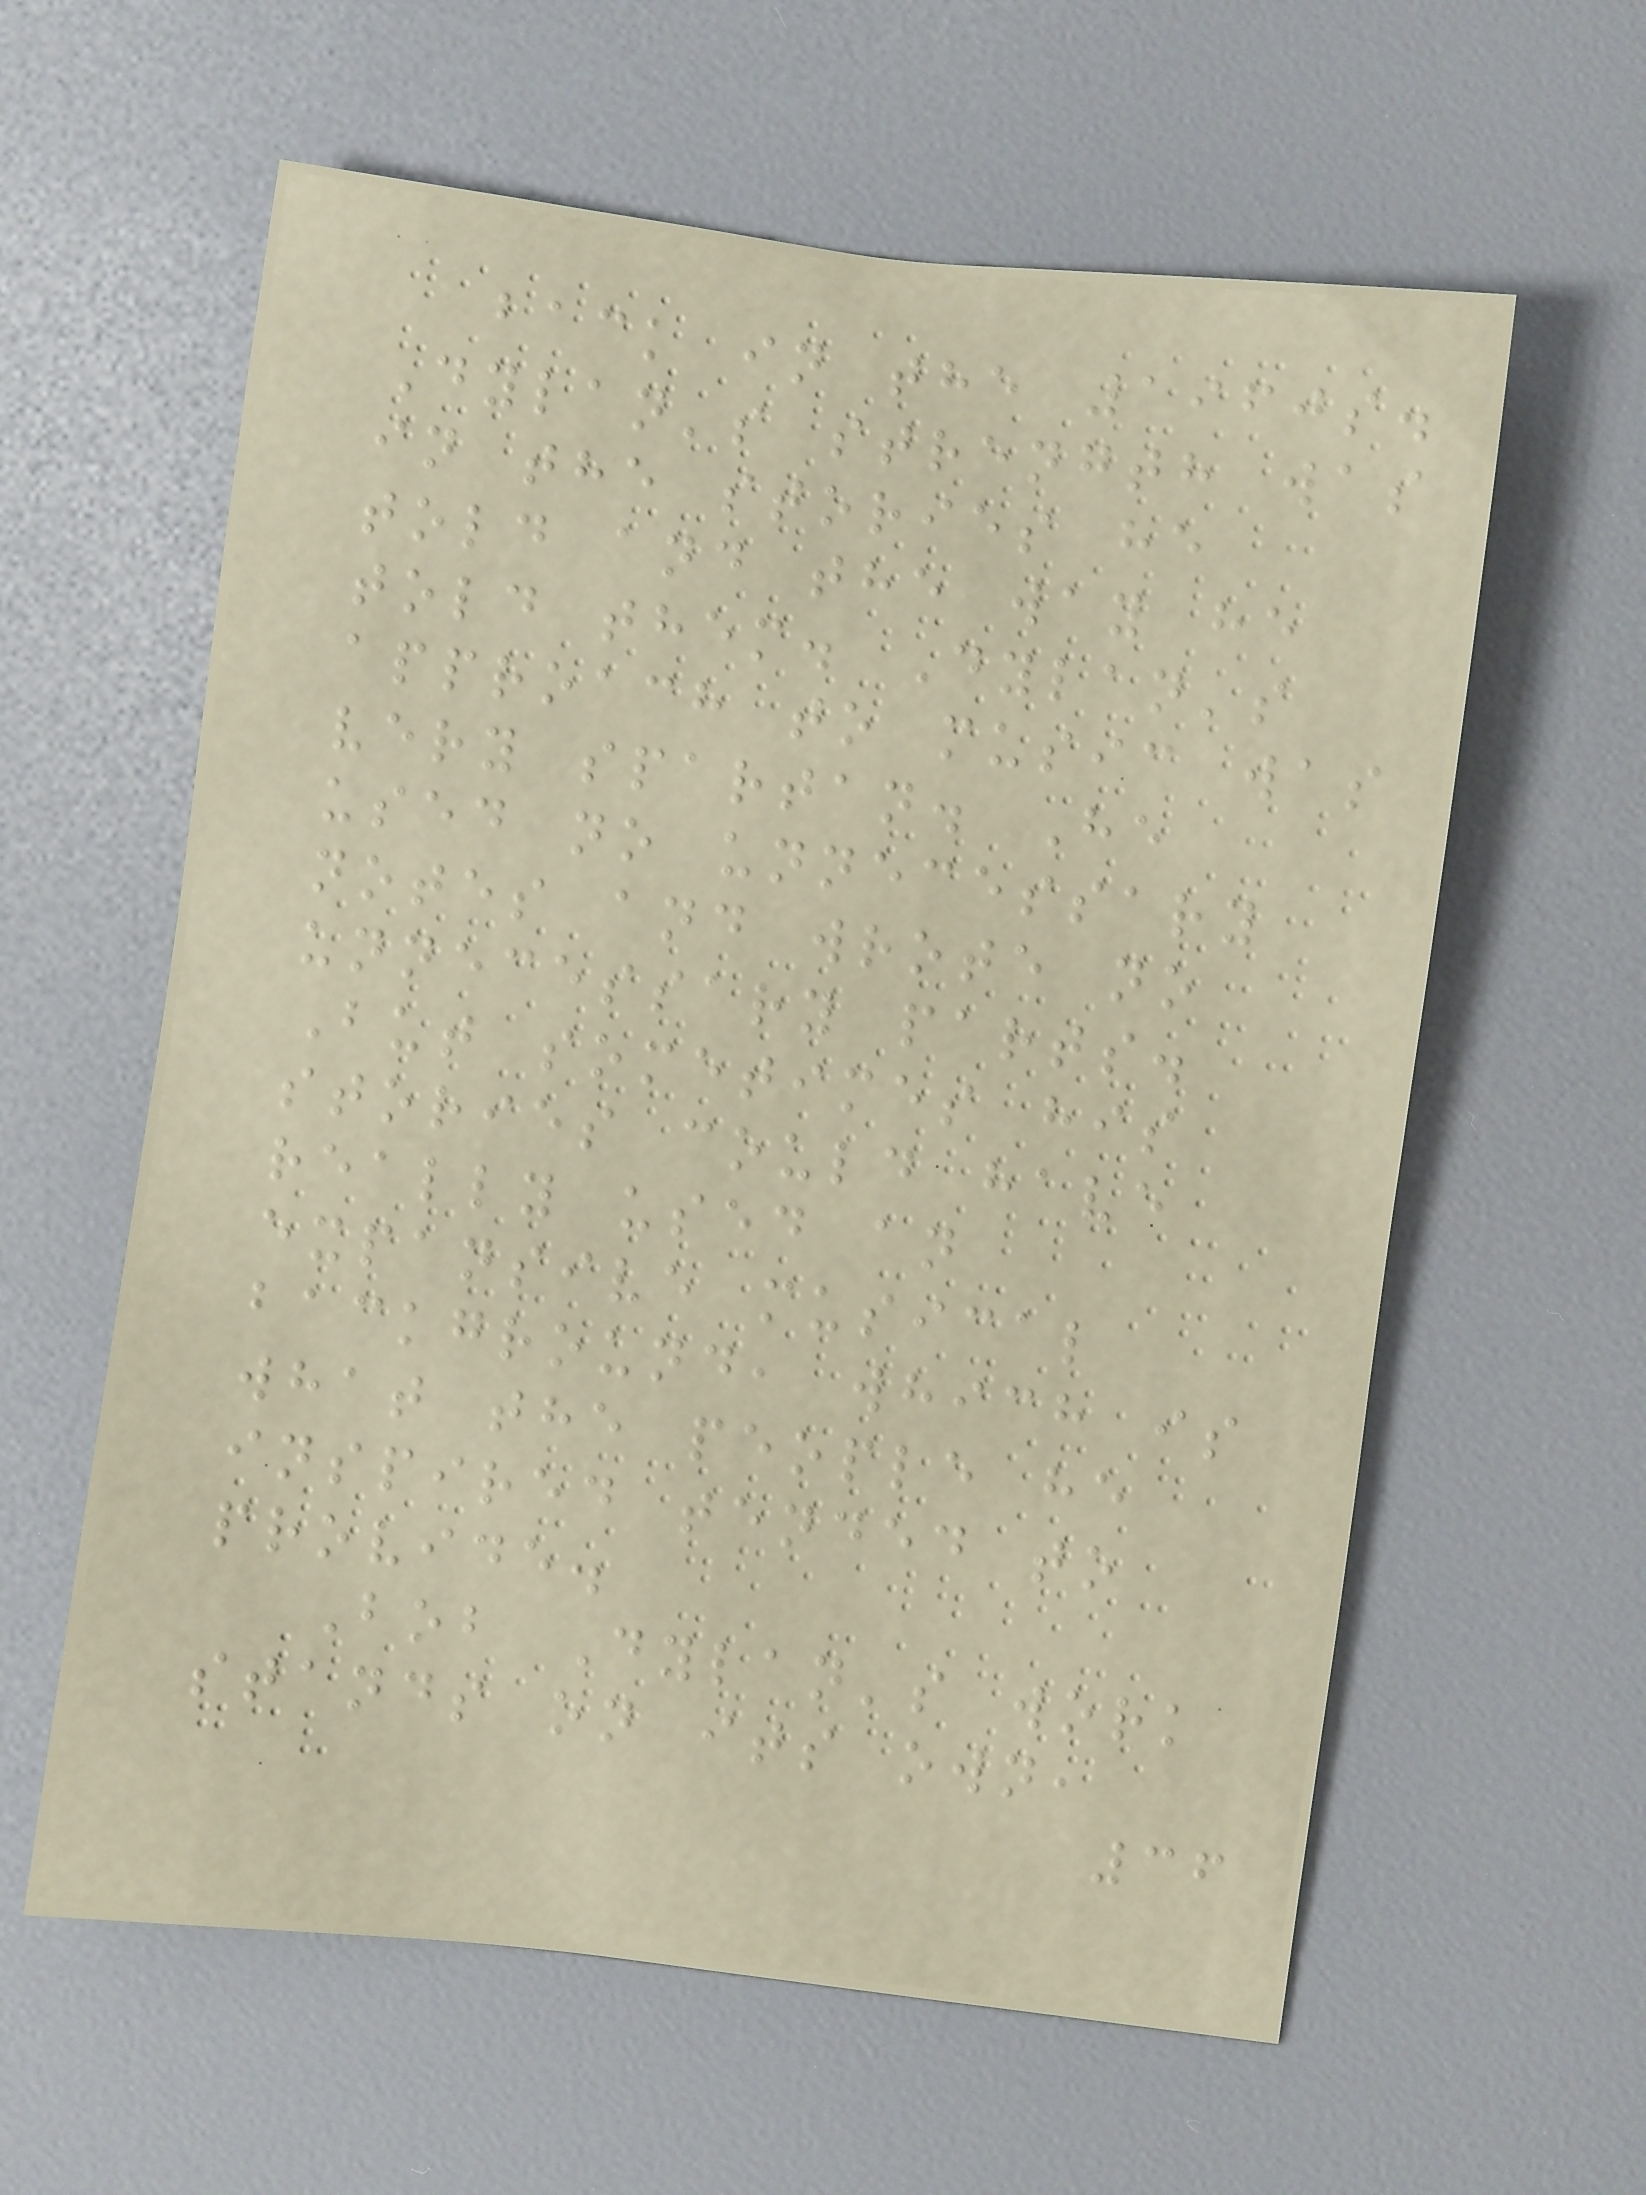back in the 1960s.
Dylan's strength was
in the stories he
told and the way he
told them. Dylan's
approach to music was
very spartan. He
used no unnecessary
notes and wrote no
unnecessary parts.
But sometimes his
stories could have
really used an
expansive musical
background, which is
what the people he
inspired tended to
provide.
Bob Dylan's work
stands on its own,
36
